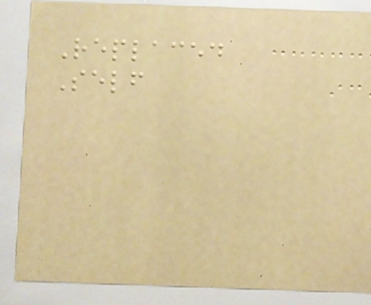Replaced
Self
